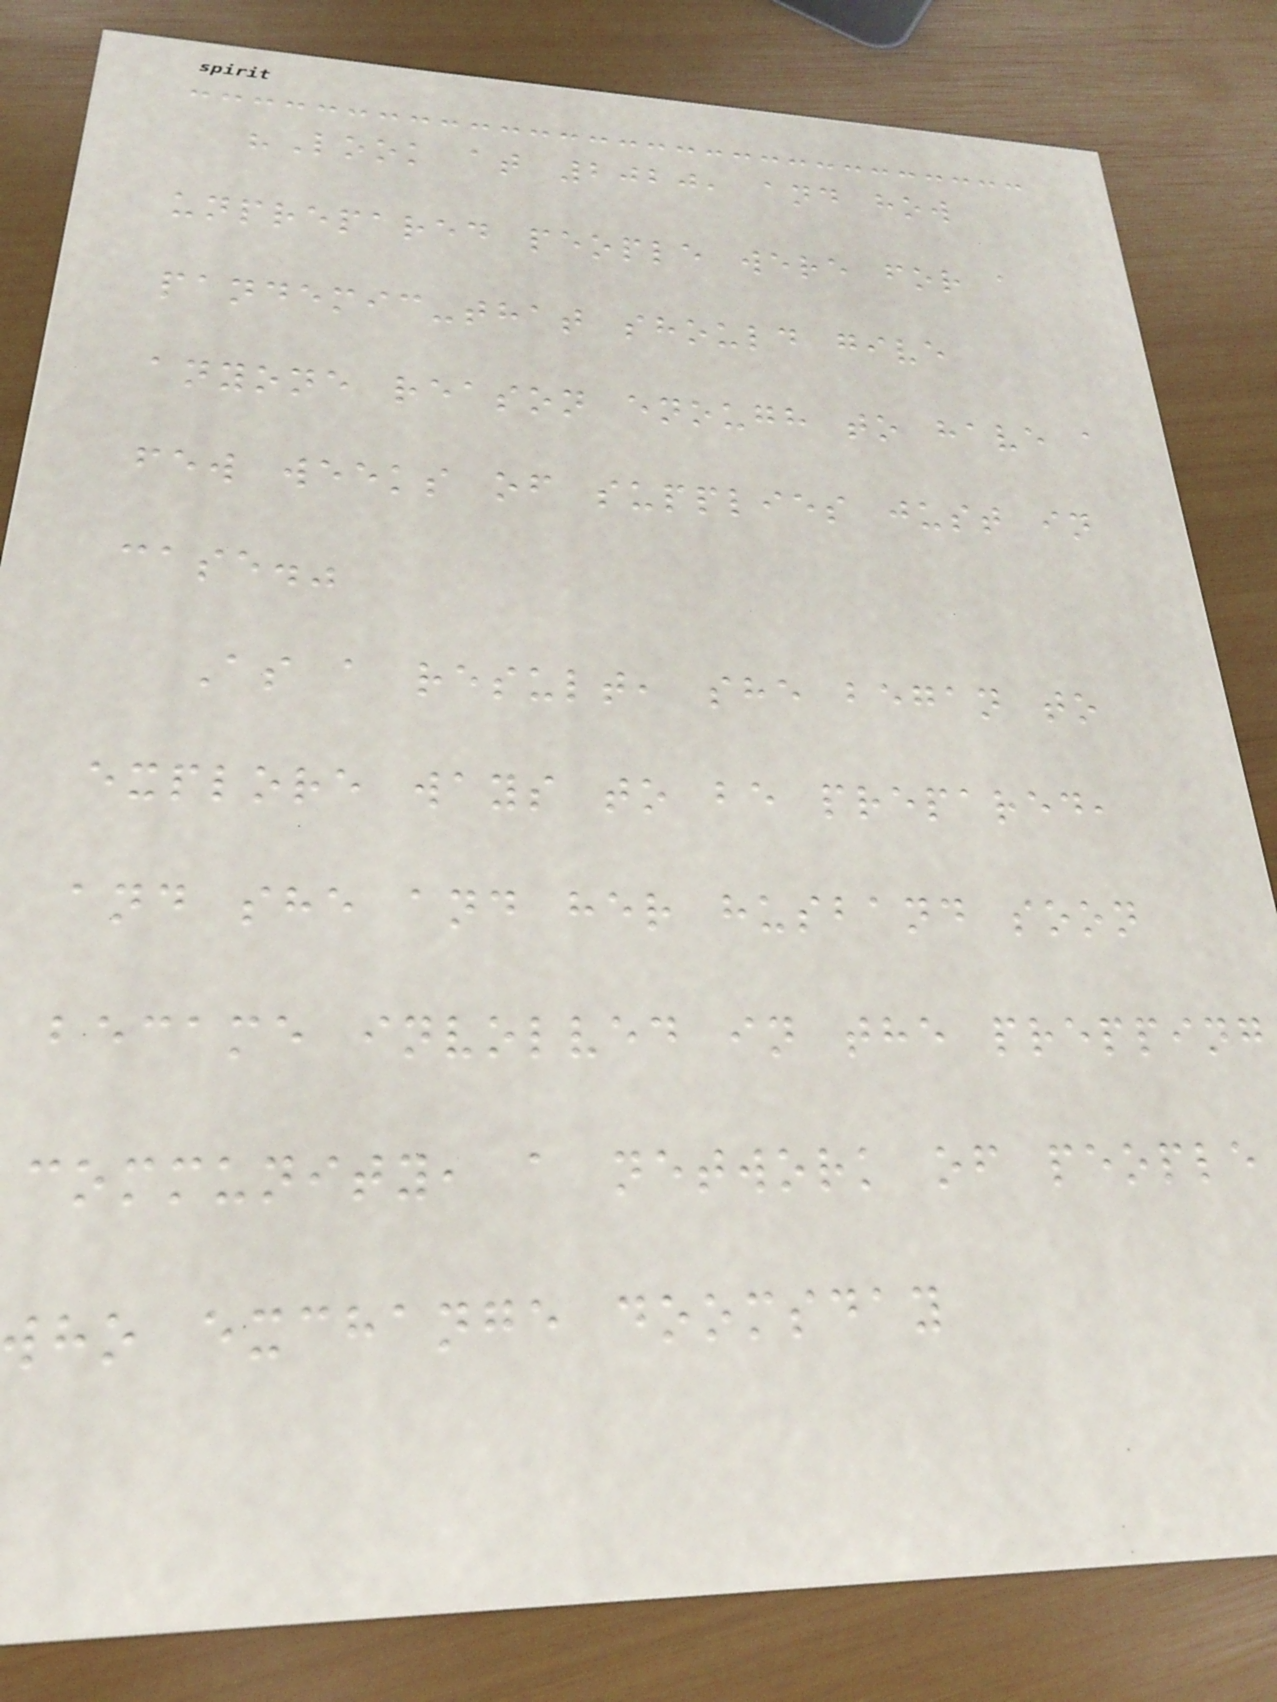"Look at 2020, and how
unprepared people were for a
pandemic-that should give
anyone reason enough to have a
few weeks of supplies just in
case."
As a result, she began to
explore ways to be prepared,
and she and her husband soon
became involved in the prepping
community, a network of people
ho exchange doomsday
